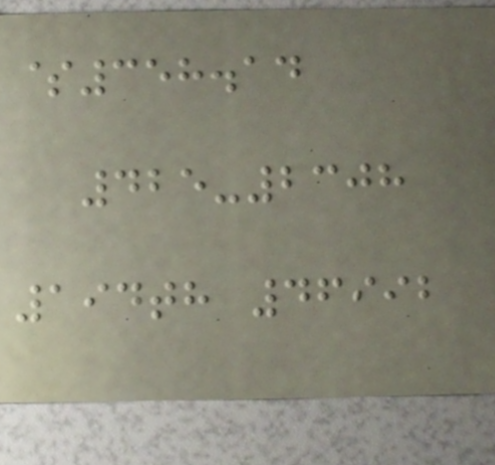$358.14
425-2308
194th 46992
